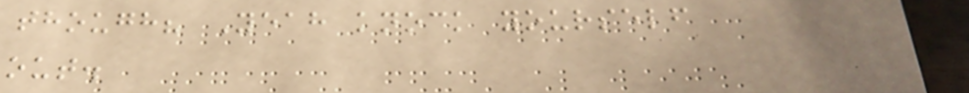though? Yeah knock yourself
out.
